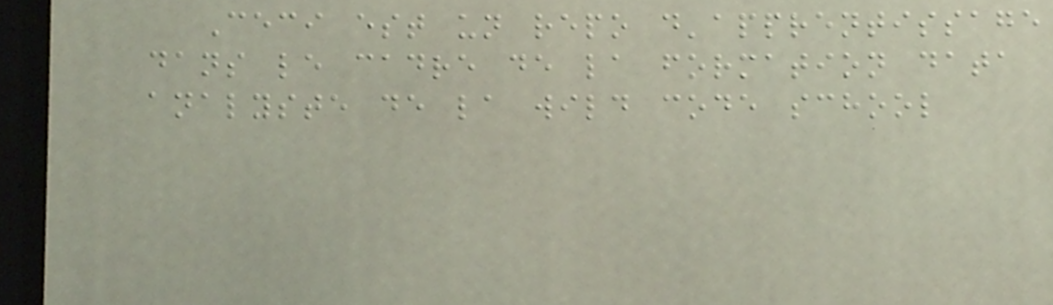Ceci est un repo d'apprentissage
dans le cadre de la formation data
analyste de la wild code school
